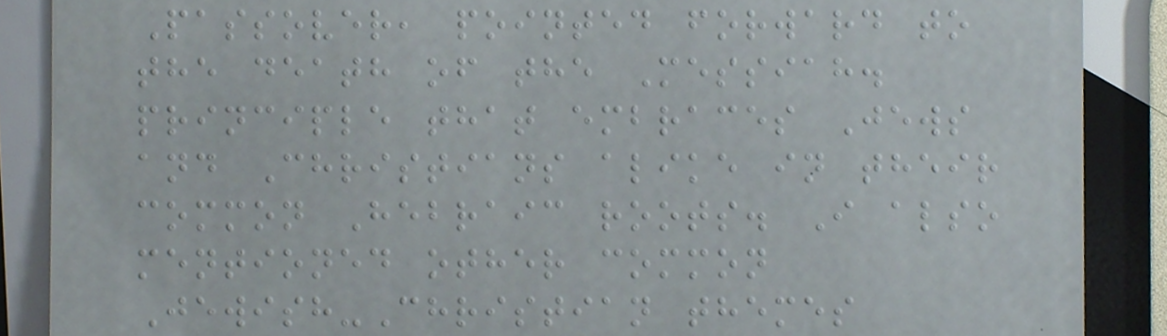Passover, pointed forward to
the death of the Messiah.
principle that embraces Jews
and Christians alike in their
common Hebraic roots. I also
mentioned other common
Jewish-Christian themes
